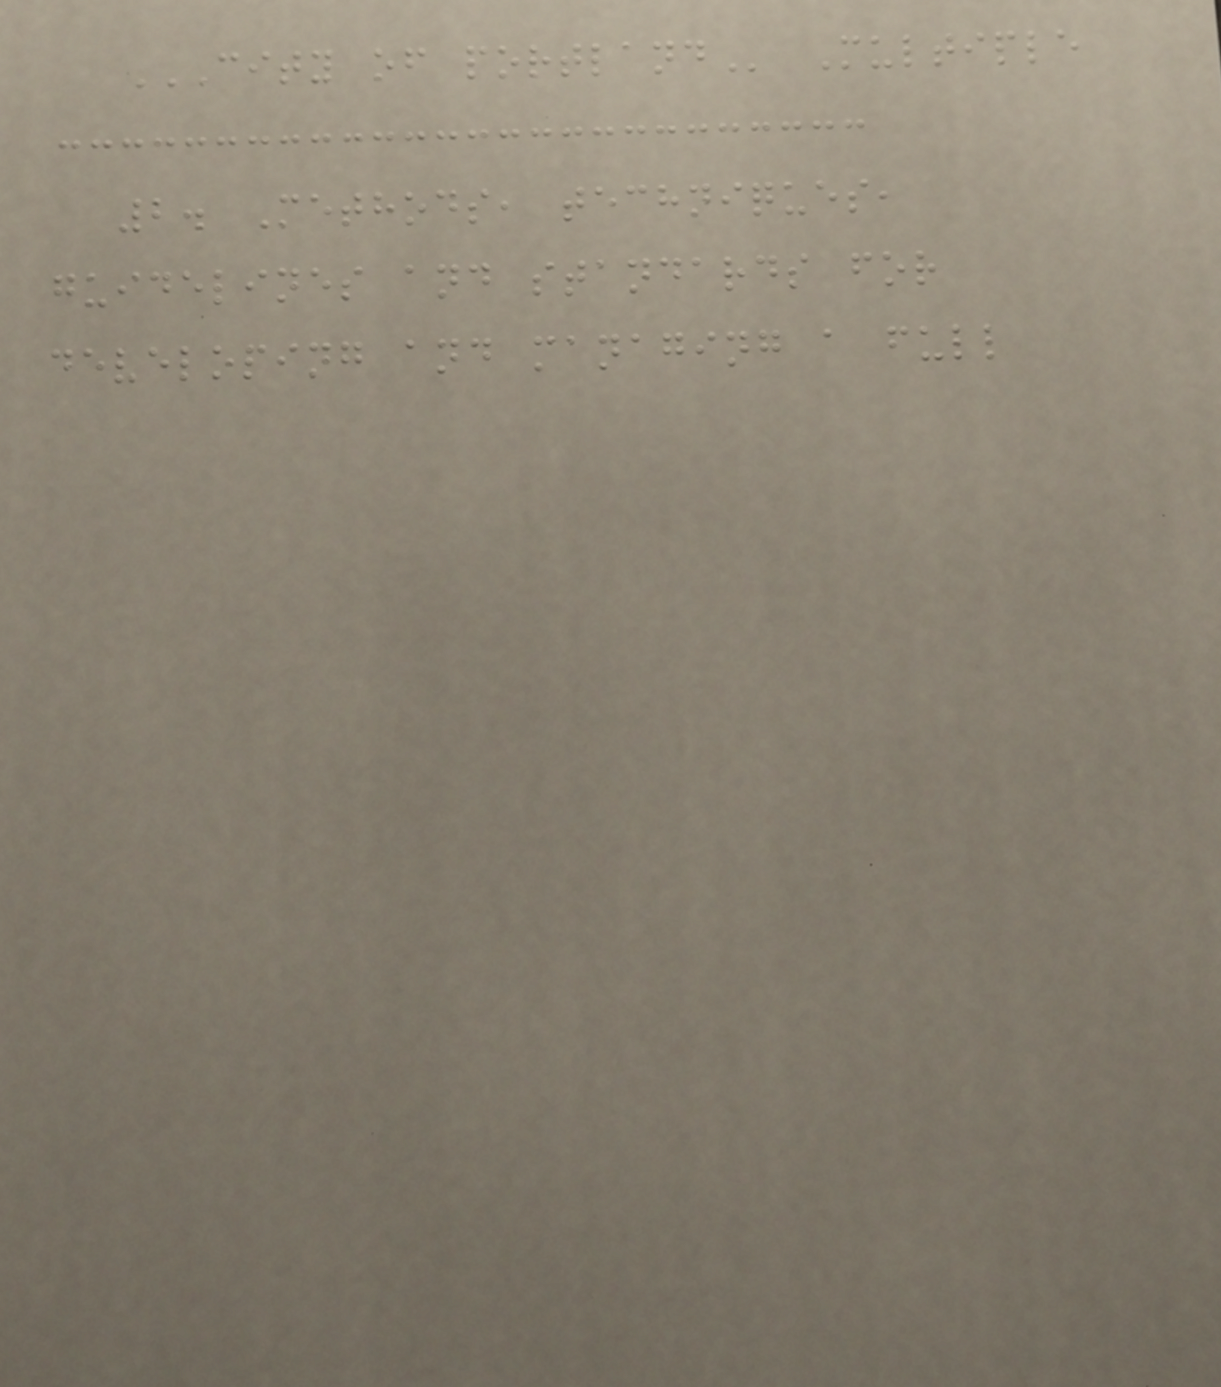CITY OF PORTLAND Multiple
2. Methods, techniques,
guidelines and standards for
developing and managing a full
